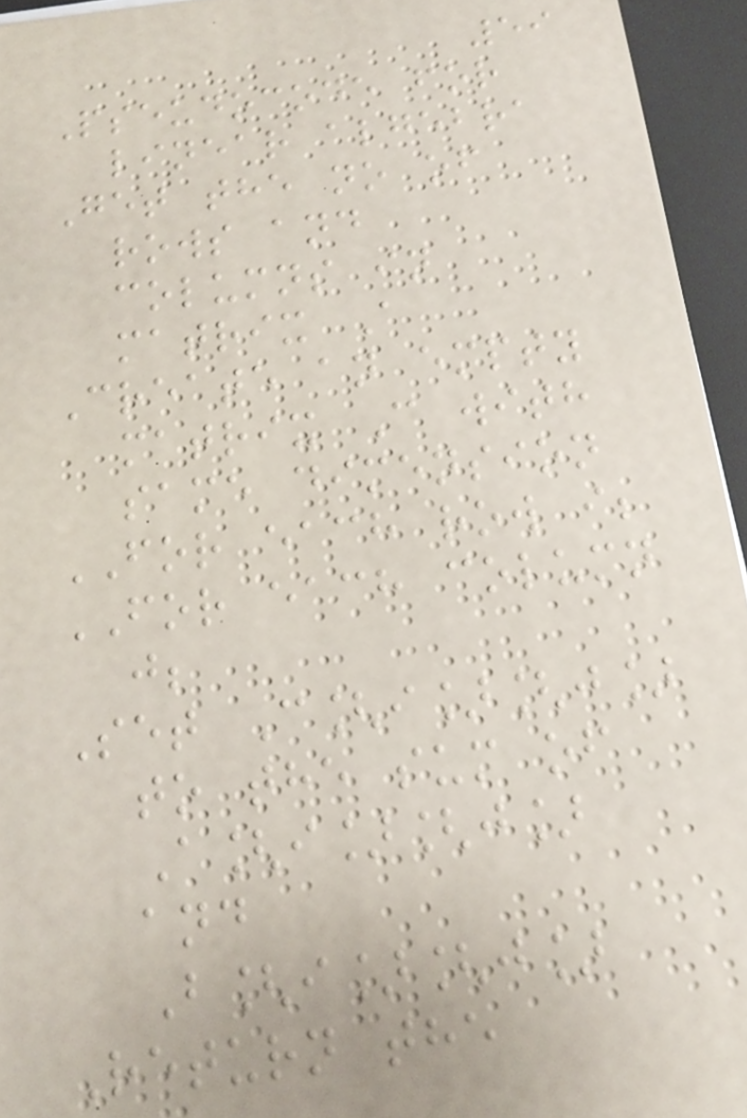59
Pseudocode for
linear algebra
Get the no of
rows and
columns in
matrix A
Create an empty
matrix C with
same dimension
FOR each row i;
FOR each column
j;
Set C[i][j]
to the sum of
A[i][j]
and
B[i][j]
Return the
